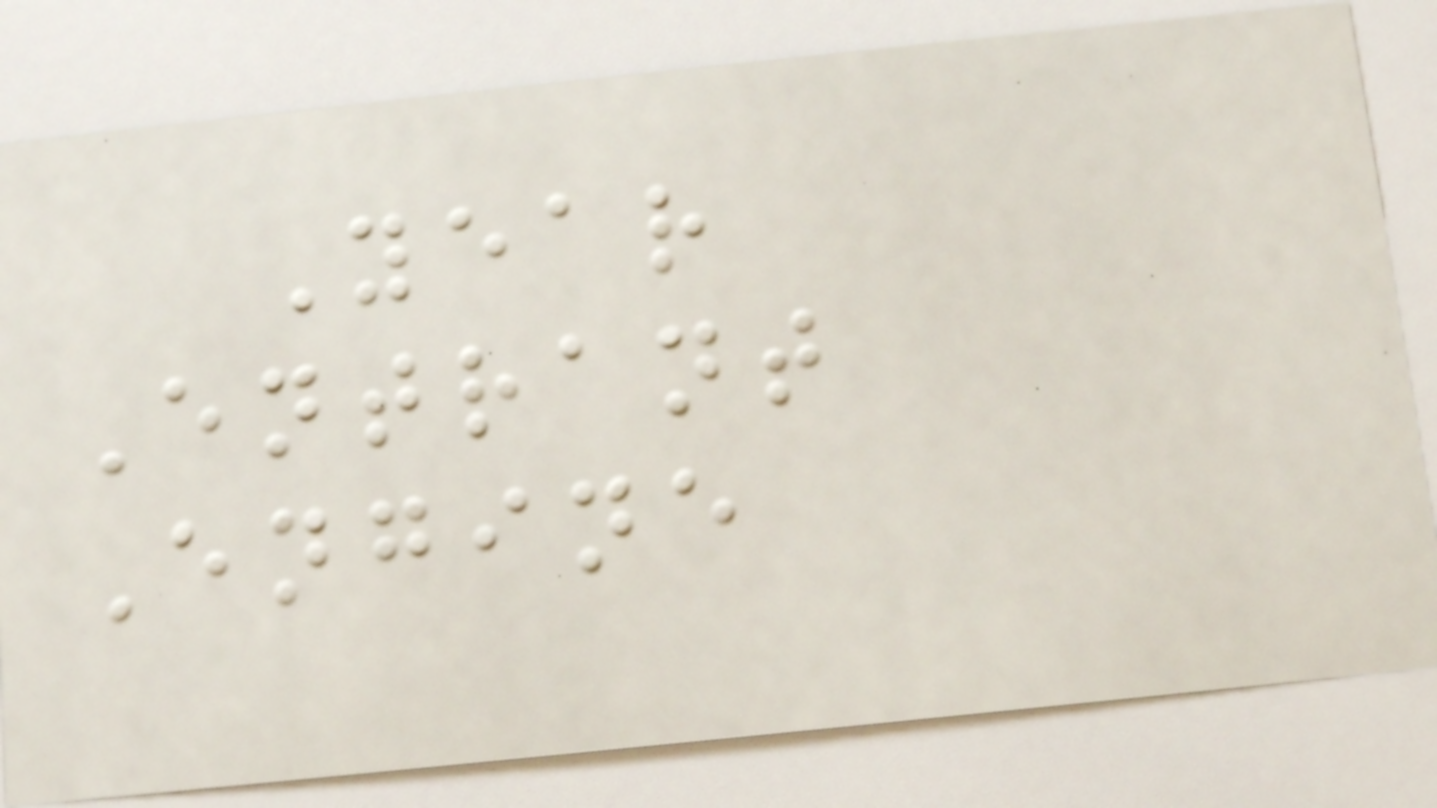Year
Entrant
Engine
